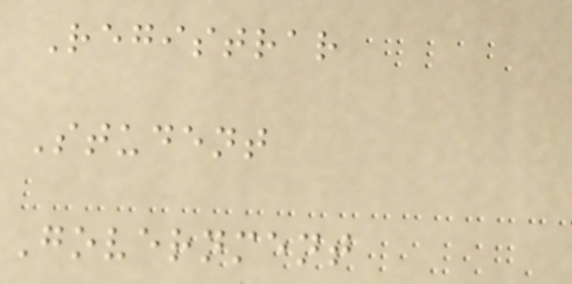Registrar
Student
Government
